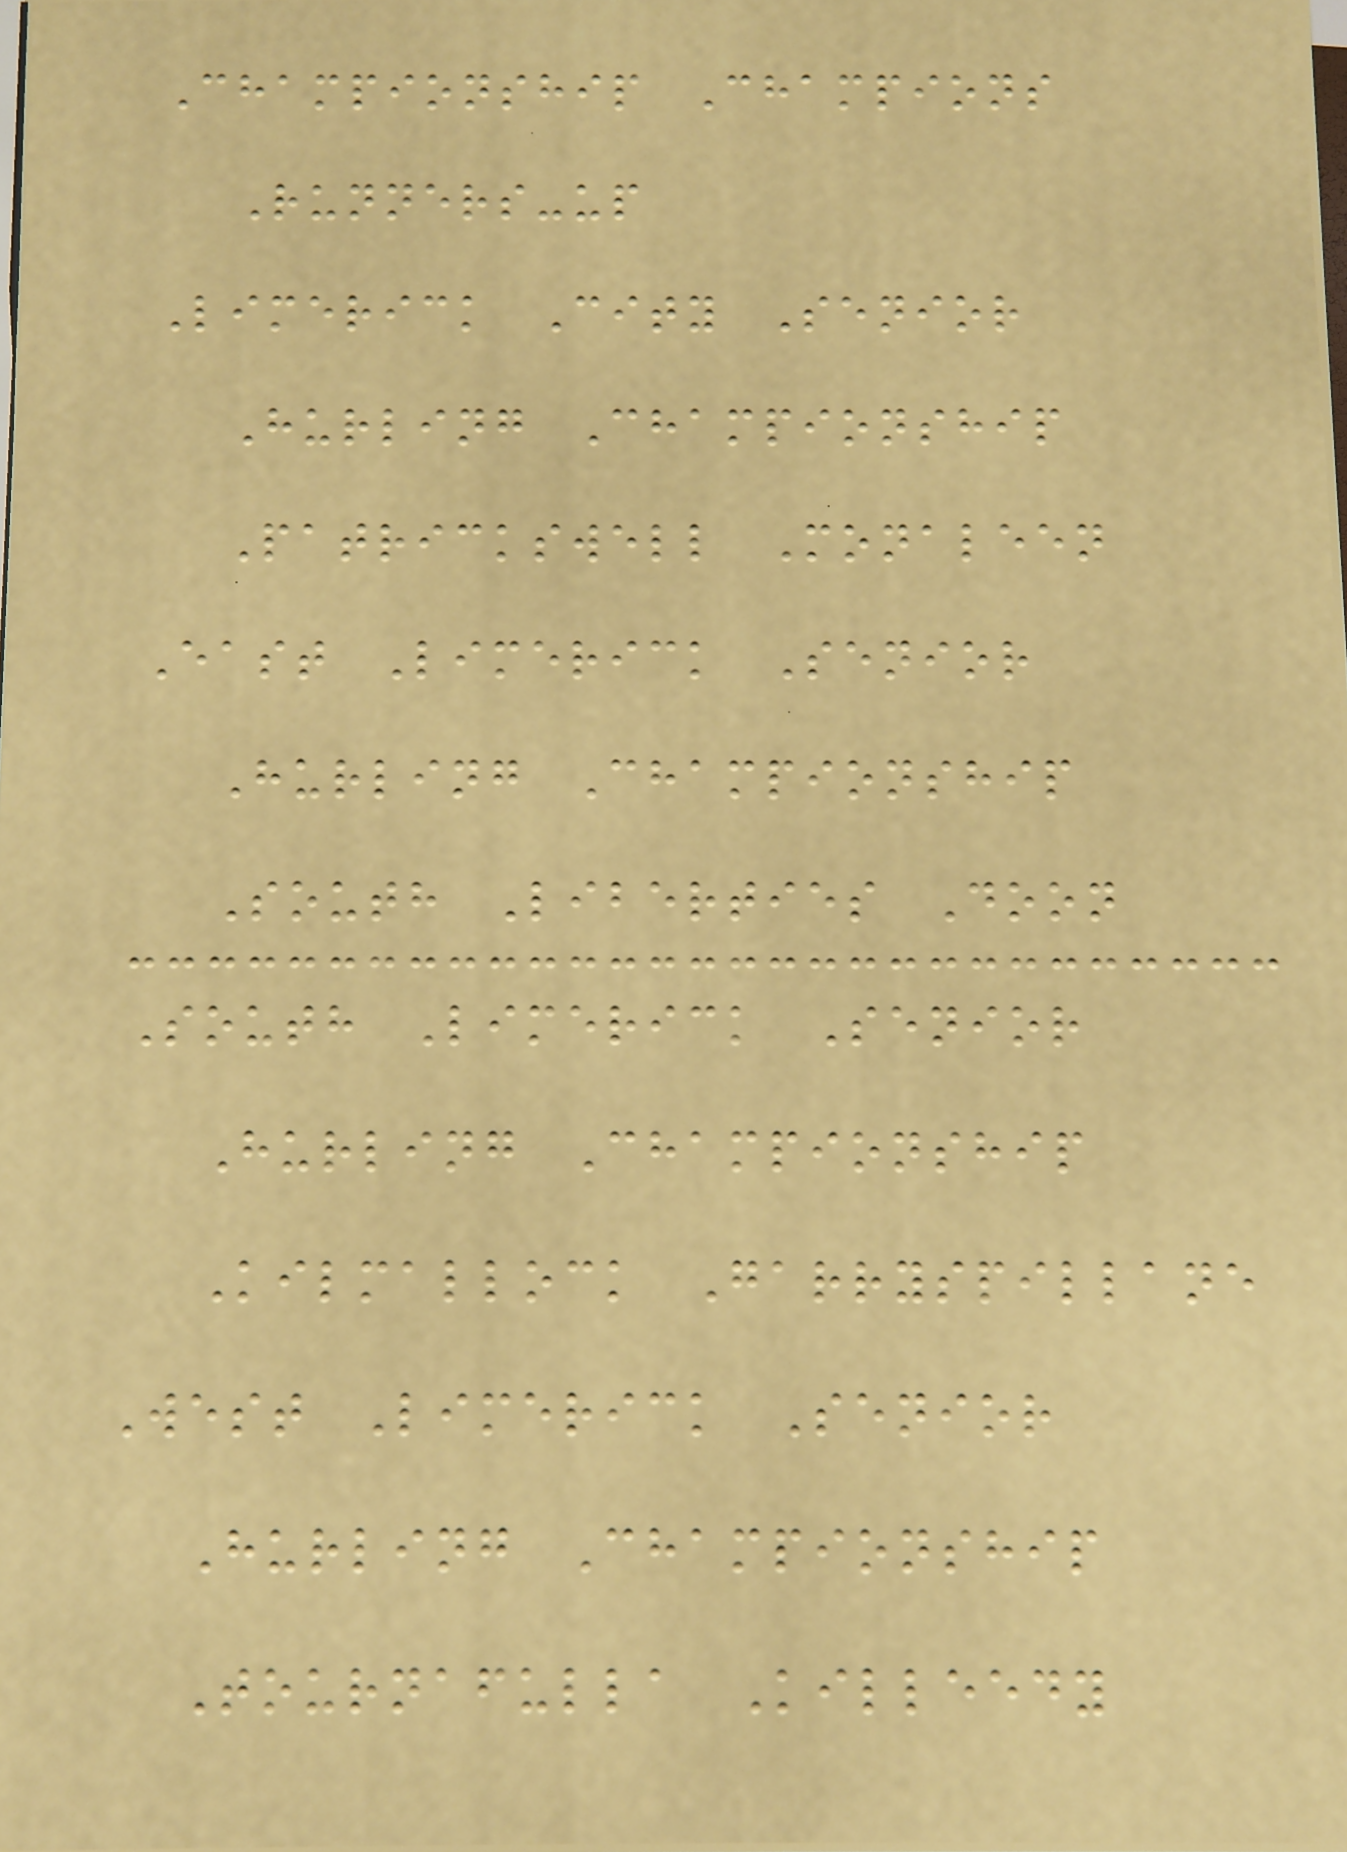Championship Champions
Runners-up
Limerick City Senior
Hurling Championship
Patrickswell Monaleen
East Limerick Senior
Hurling Championship
South Liberties Doon
South Limerick Senior
Hurling Championship
Kilmallock Garryspillane
West Limerick Senior
Hurling Championship
Tournafulla Killeedy
